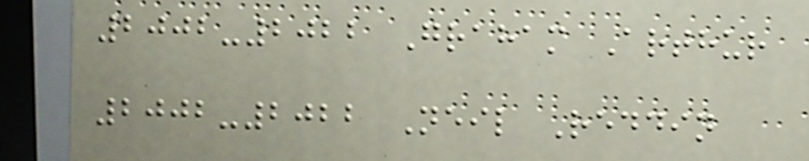2002-2022 Graham Arthur
2002-2022 Neil Reddin
